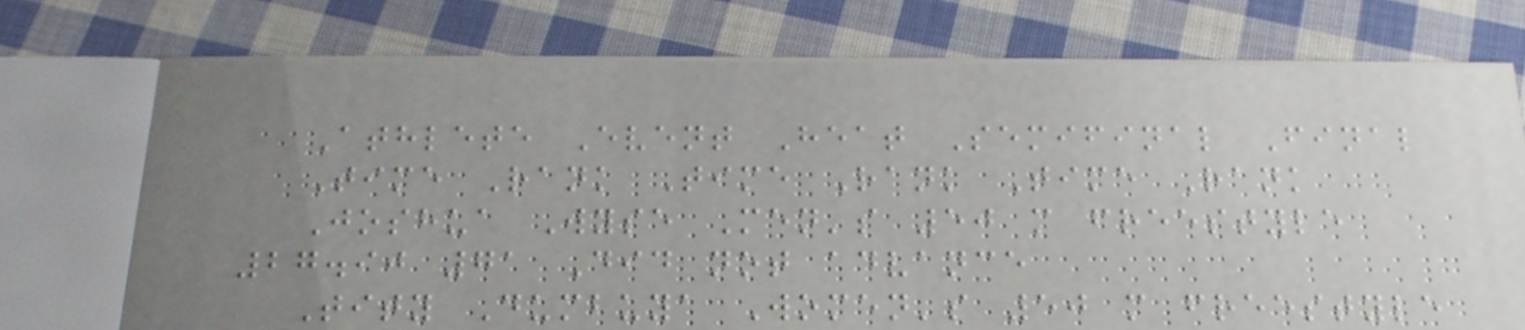Athlete Event Heat Semifinal Final
Time Rank Time Rank Time Rank
Joshua Wyse Men's 50 m freestyle
27.90 71 Did not advance
Tity Dumbuya Women's 50 m freestyle
